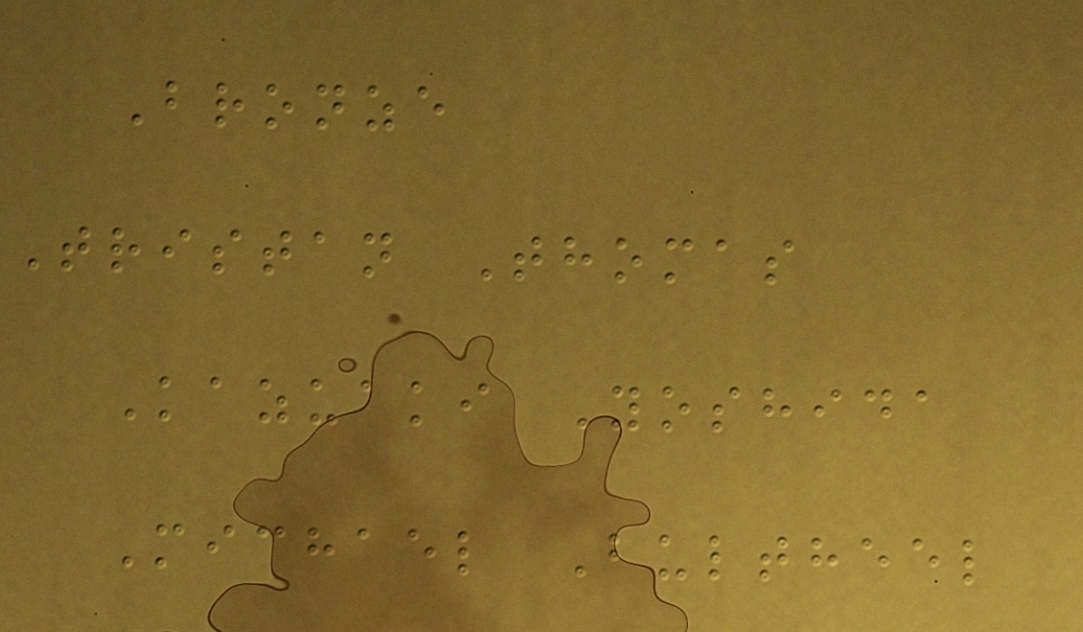Bronze
Tristan Thomas
Kazuaki Yoshida
Michael Bultheel
